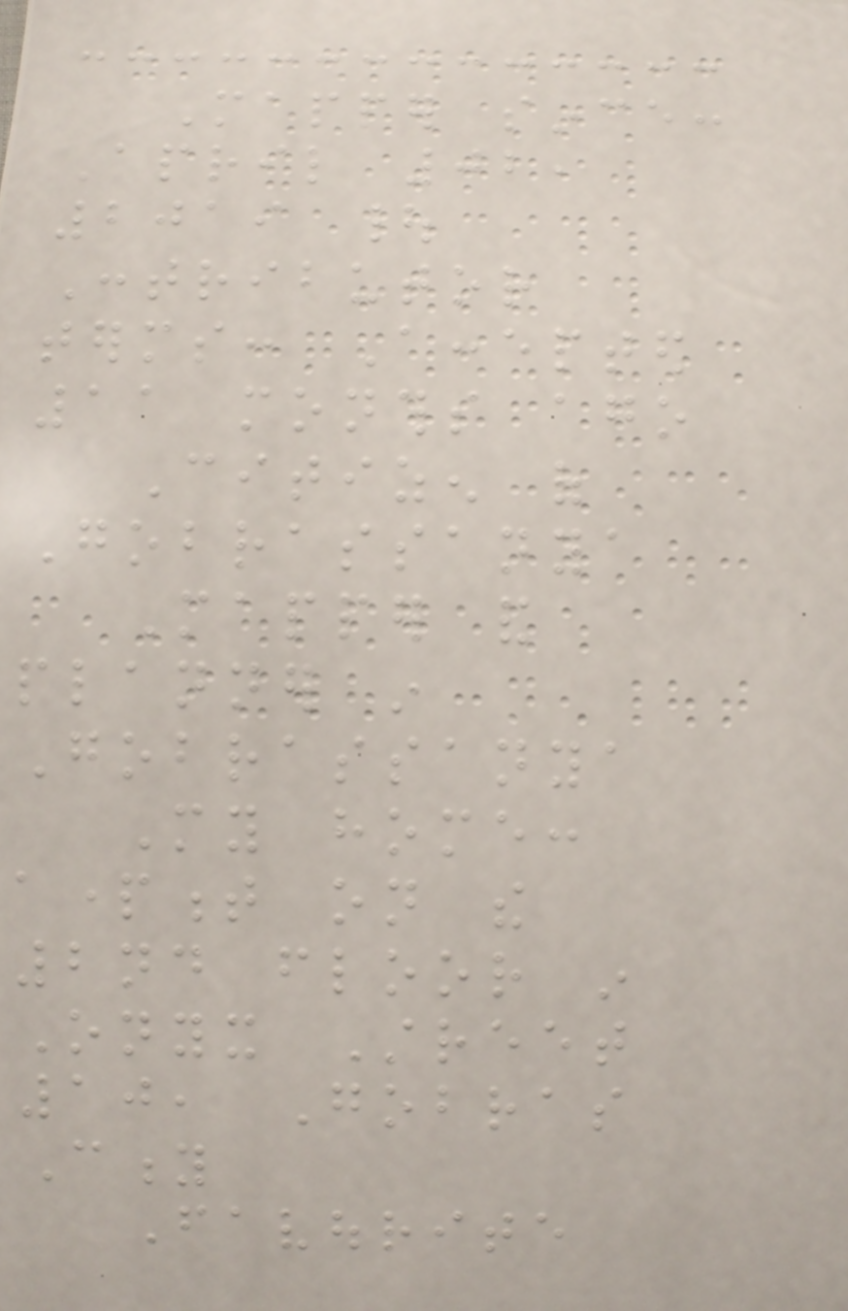Mapper since:
April 02,
2019 |
Contributor
terms: Accepted
11 months ago
Citizen of
Gobrassanya
Mapper and
planner in
Gobrassanya
My home:
apartment on the
2nd floor in
Onyx Street
10, Gobras
City
Favourite
